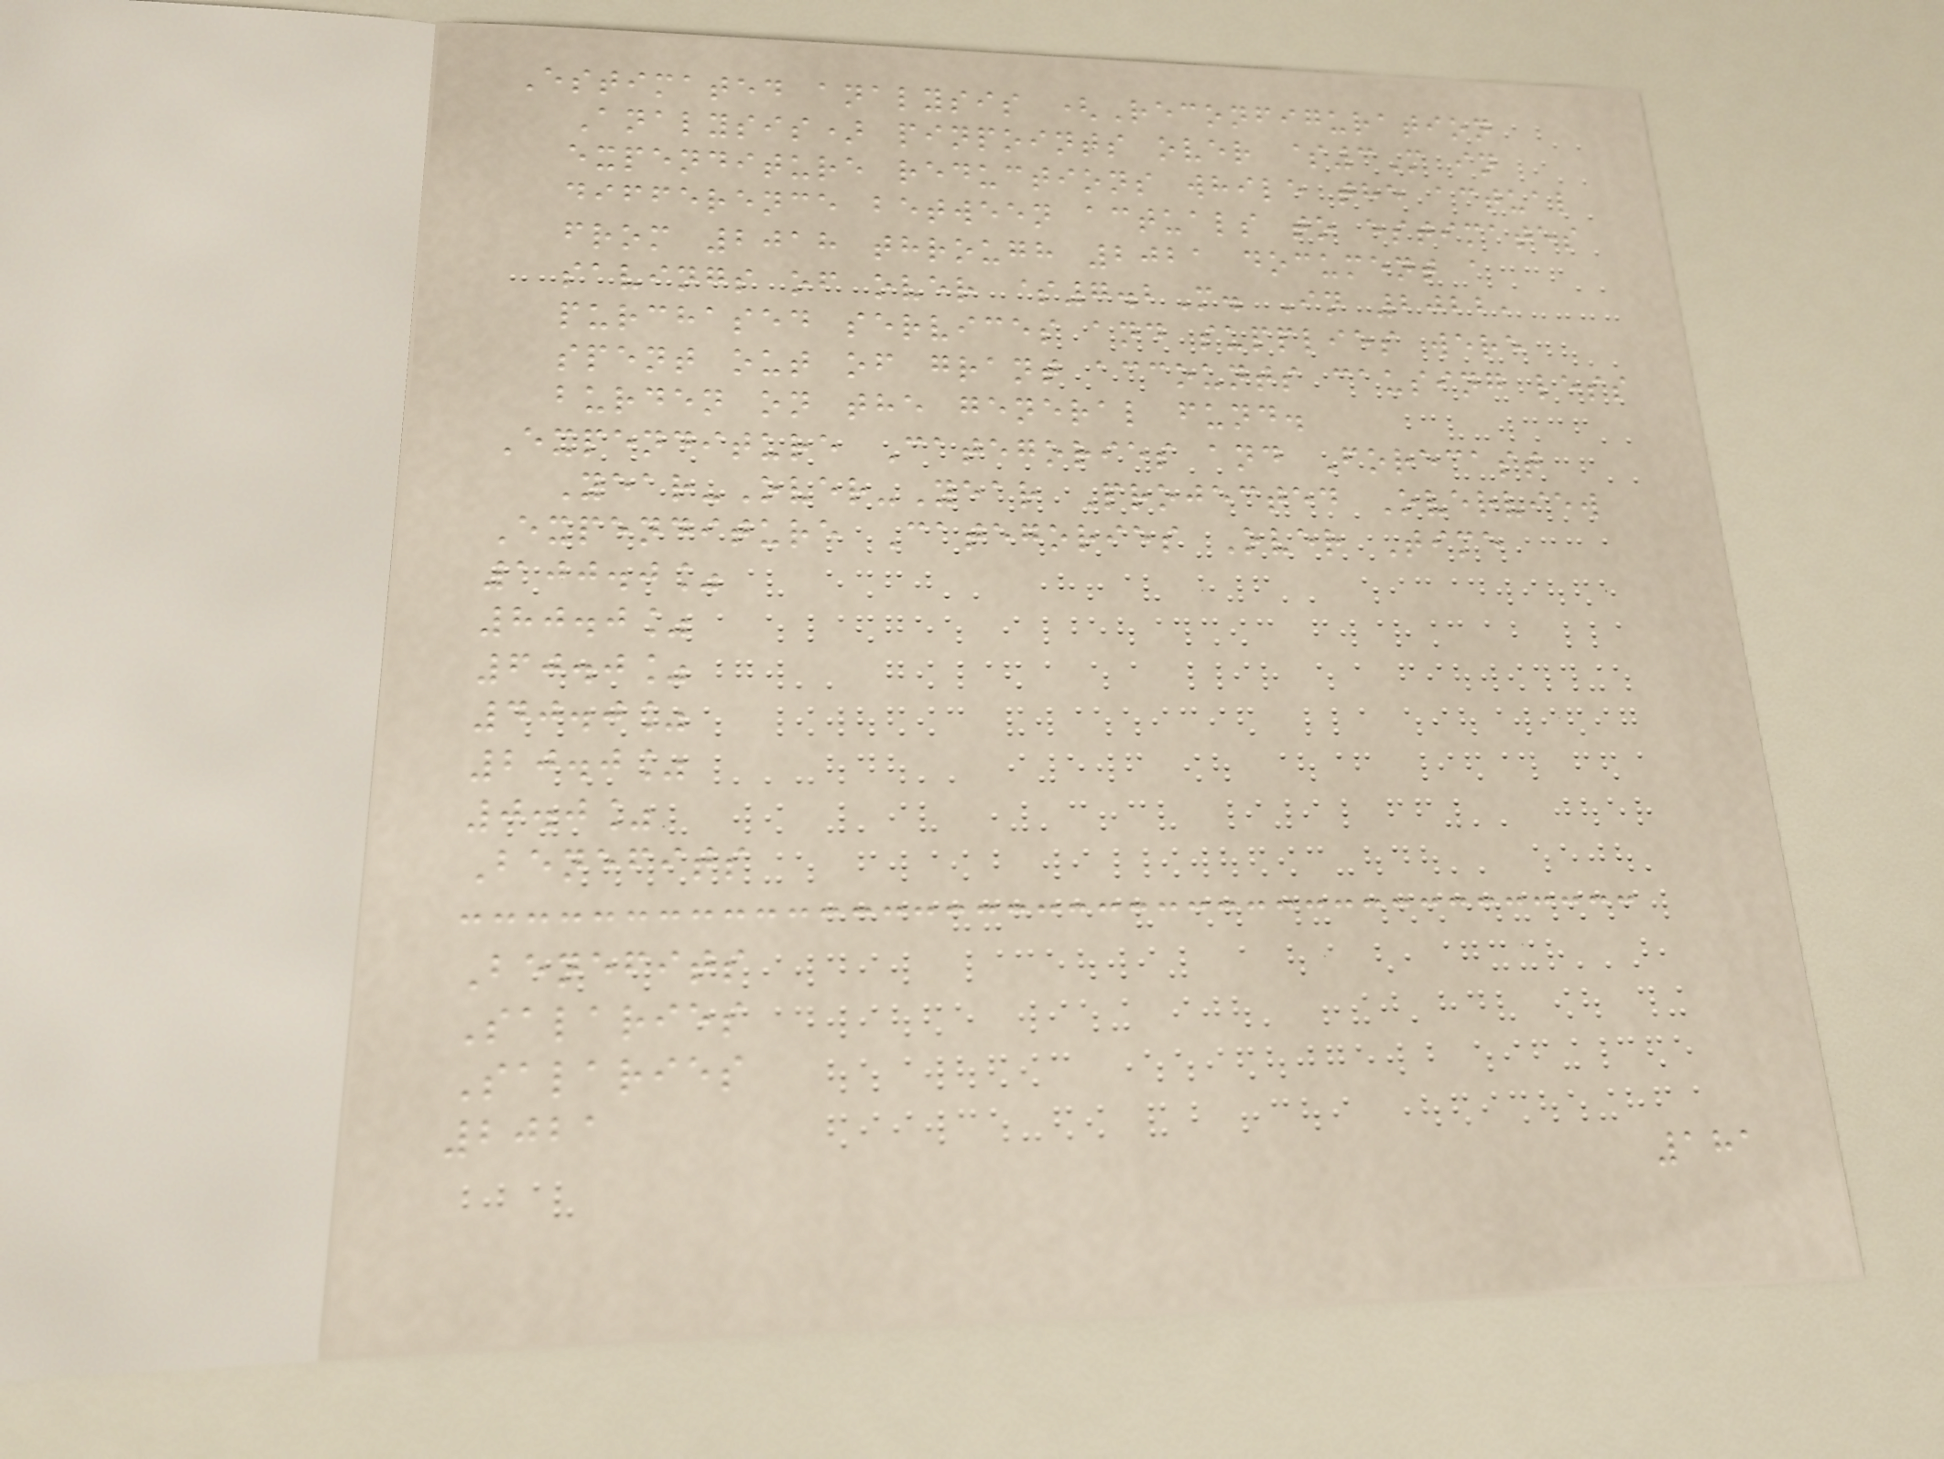Estimated analysis (Reconfiguration
Analysis) pinpoints over $3M in
expenditure reductions while the actual
difference between actuals to estimates
from 2018 through 2021 document a
savings of over $7.2M. In 2022,
purchased services and supplies were
spent out of grant accounts causing less
burden on the general fund.
Expenditure Categories and Forecast
Year-Over-Year Projected Overview
Expenditure Categories Over Time
100.0%
80.0%
60.0%
40.0%
20.0%
0.0%
Benefits
Benefits
Salaries
Salaries
2021
181
